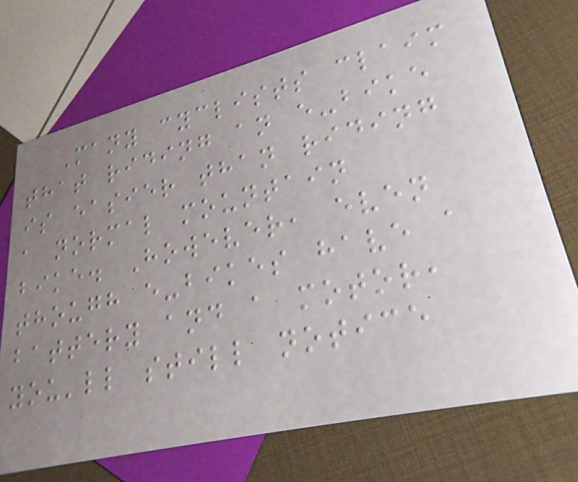Many cyclists claim
that riding an e-bike
is easier than riding
a normal mountain
bike. However, even
though e-bikes have a
battery and a motor,
you'll still notice
